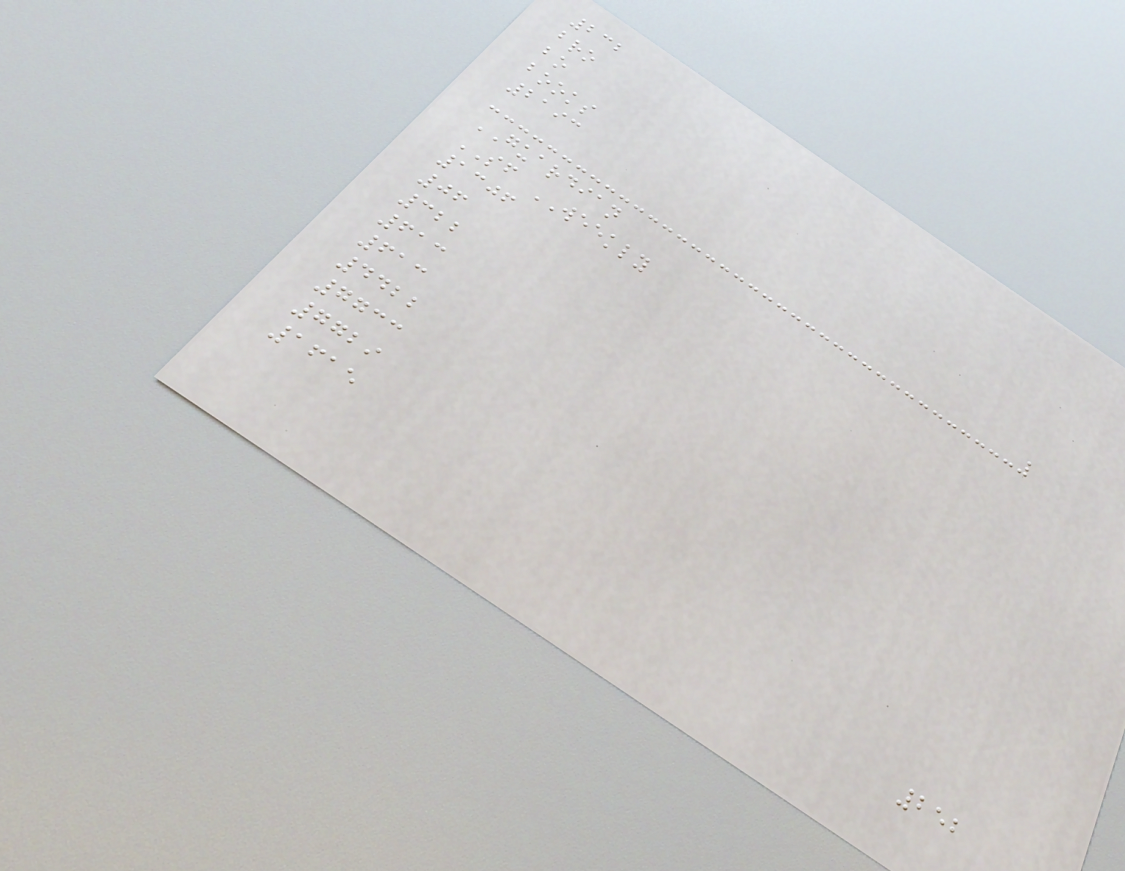232
bro
bo
books
2193
GUARDIAN
SF WEEKLY
1306
06
322
613
613
4422
7733
7729
1615
252
